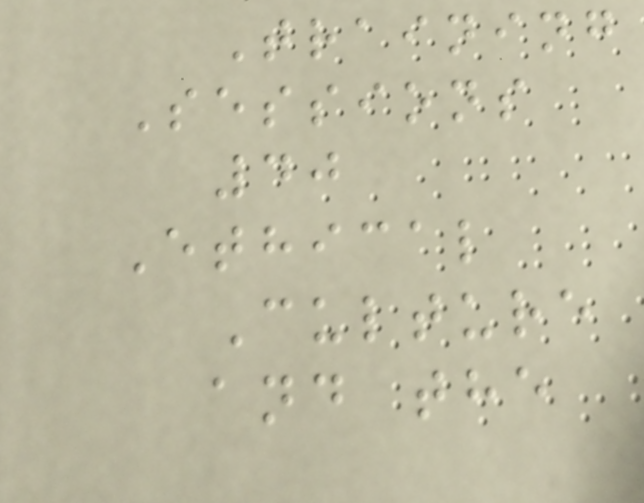Training
Sessions
40
Ethical
Culture
and the
